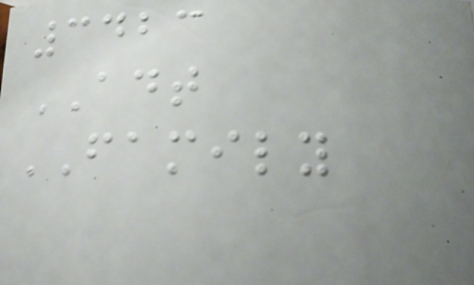3423
ADT
FAMILY
